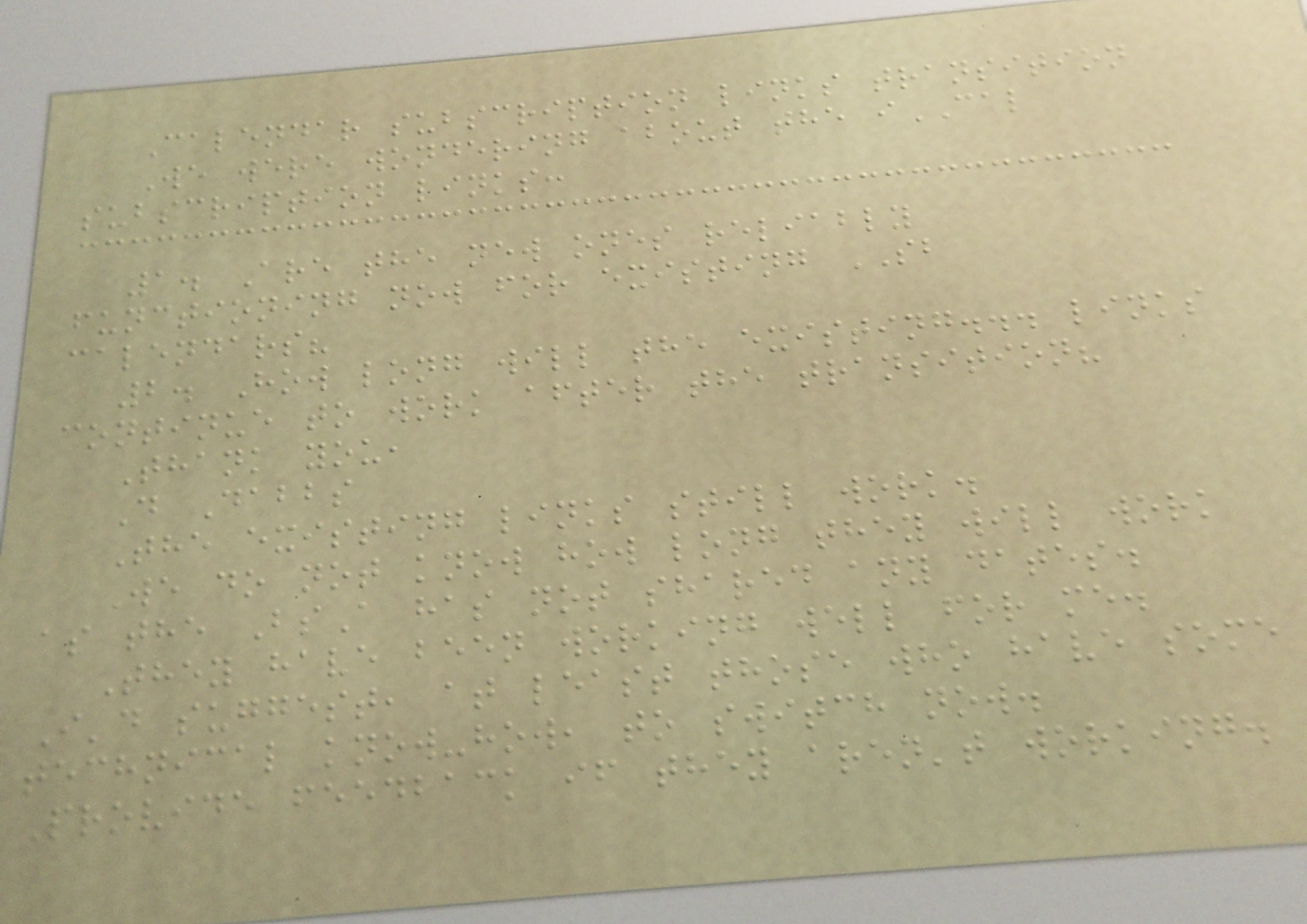Calendar subscription links transition
We were wondering about the iCAL
subscription links:
1. Are the new ones reliably
functioning now for existing SB
calendars?
2. How long will the existing... links
continue to work after the transition?
Thank you,
D Dabbs
The existing links still work.
We do not know how long they will work
as the BsA has not shared any dates.
They have been working well for me.
I'd suggest, at least those who have some
technical know-how, to switch now.
Provide feedback if they aren't working.
